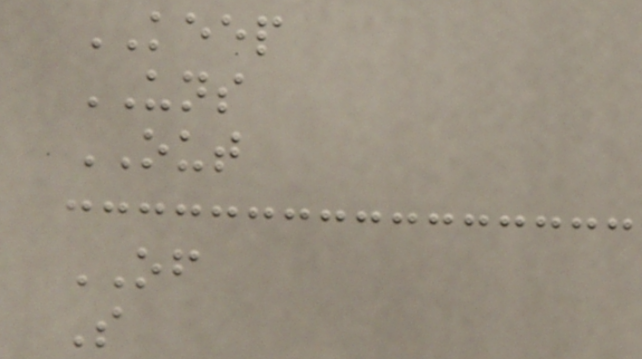KEEP
UNS
OUT
OF
S
